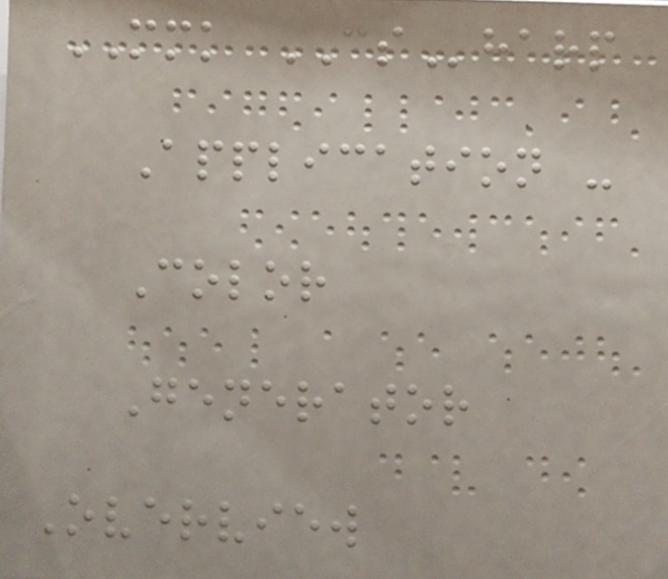MMK CSharp
Application -
Color
Generator
Overview
